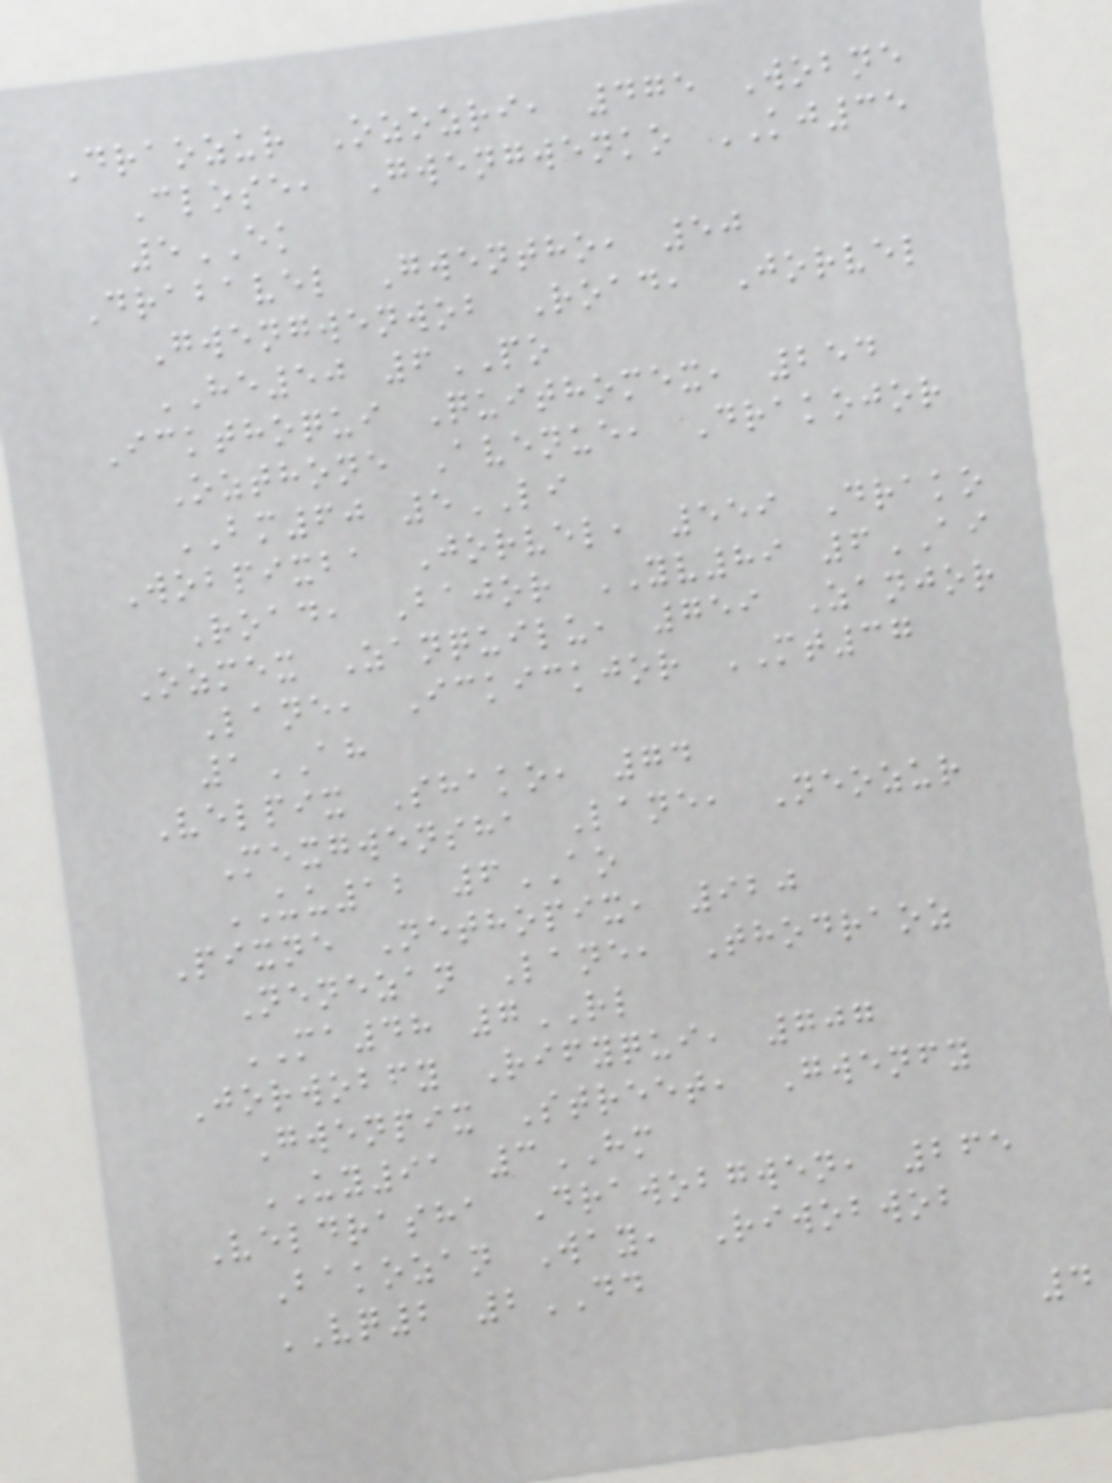Draozur Ozozri, 475 Wobne
Close, Gwengwenko KJ35
5EK
Drabavel Gwentho, 50
Gwengwenwob Road, Jorvel
HE50 6PO
Ickthoqui Quithomex, 254
Ozthone Avenue, Drakojor
BM60 5LI
Wobpixba Jorvel, 559 Drako
Road, Bajor YV89 6AI
Ozmex Zanquilu, 759 Zanjor
Lane, Ickickjor MT37
1AH
Velpix Shako, 74
Mexgwensha Lane, Neozur
UU12 6AO
Pixne Nethopix, 920
Nenezan Lane, Thodraoz
MA48 7RL
Jorwobfy Rifyqui, 707
Gwenpix Street, Gwenfy
UY91 3HM
Veldrasha Drawobgwen, 265
Bakozan Way, Riwobwob
VQ2 2DD
4
